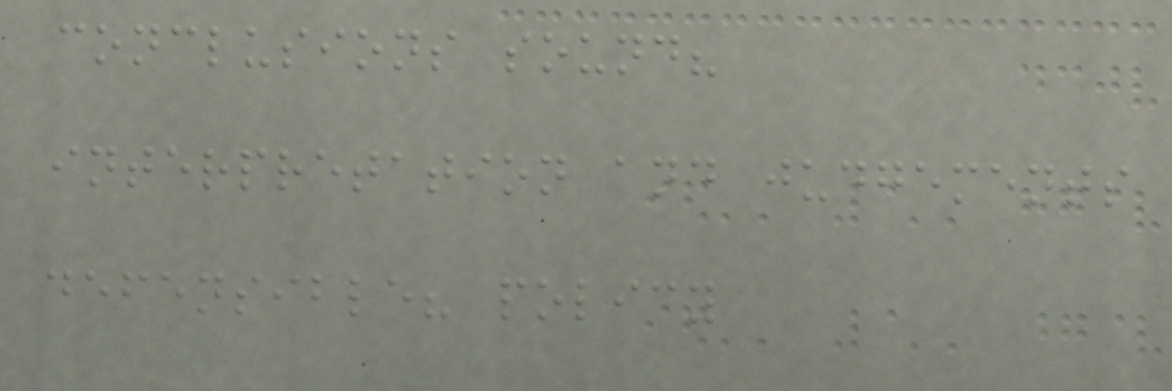conclusions sound?
interpretation and judgements
defensible? policy
